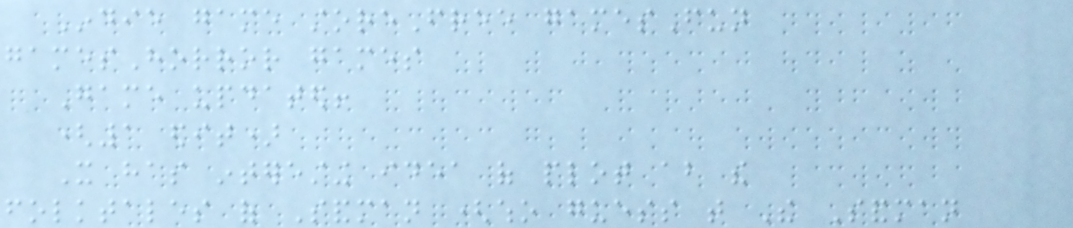Indie game storeFree gamesFun
gamesHorror games
Game updated!
(1 edit)
It has interesting idea of plot about the
folktales of Sandman (who guess that The Sandman
